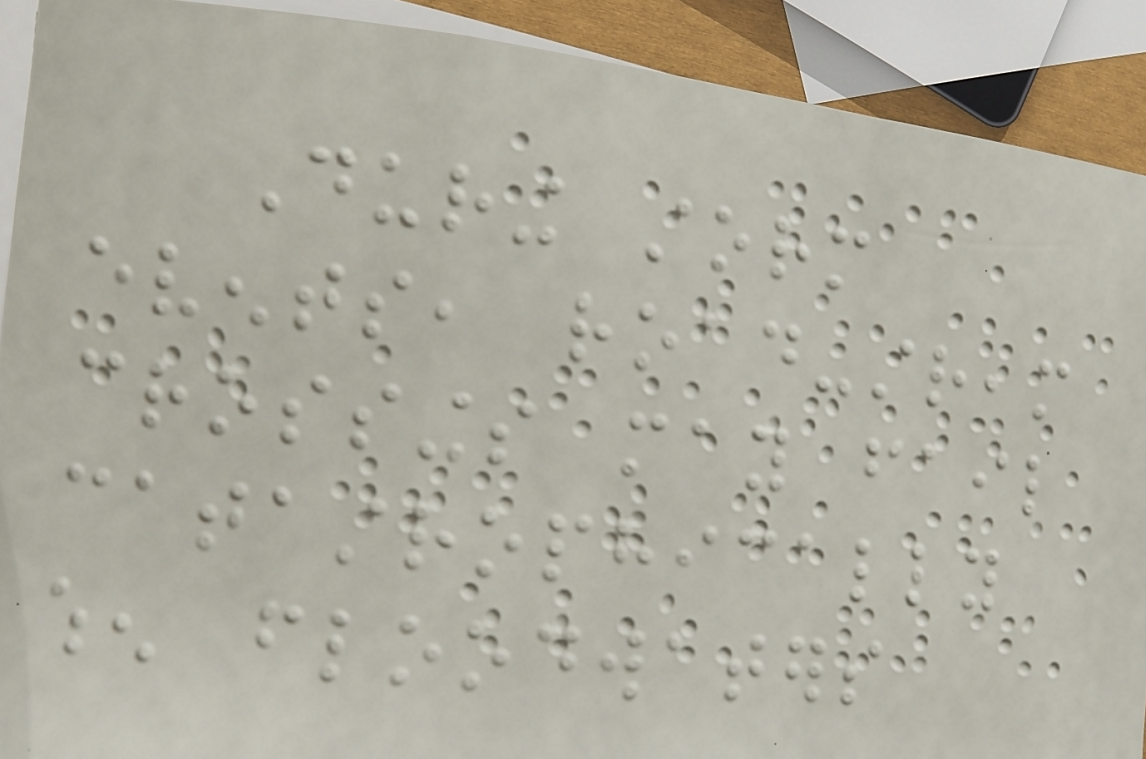During storm
events, road-stream
crossings may fail
catastrophically
when floodwaters
